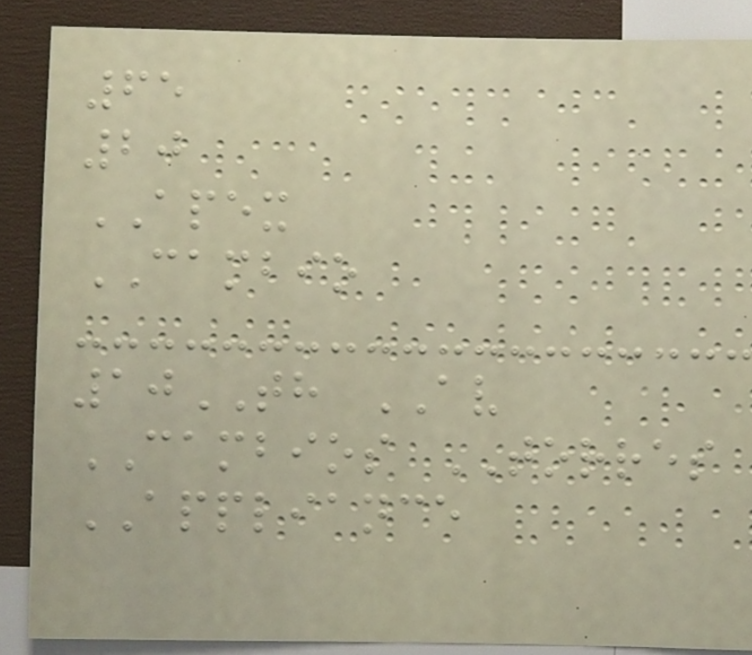65
20
APEX
CAMBIO
10TH AV
CAMBIOS TORRES
APPLIANCE
